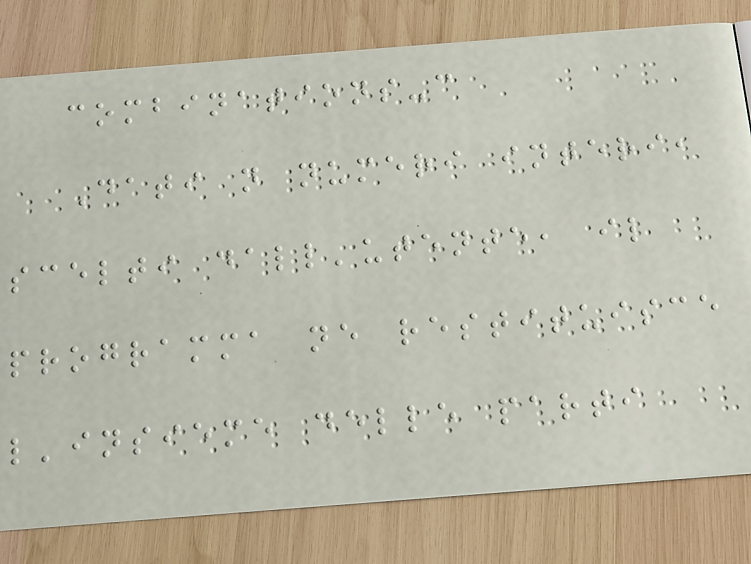combinations-c
Dati n numeri interi,
scelti dall'utente, il
programma ne restituisce
l'insieme delle parti
